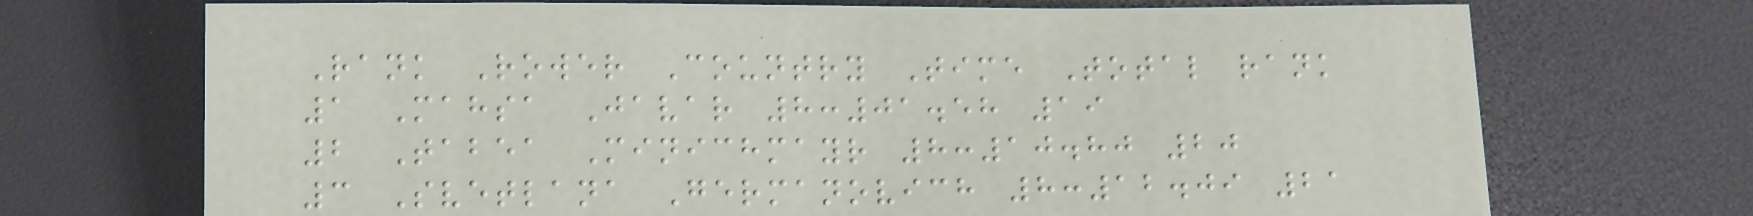Rank Rower Country Time Total rank
1 Mahsa Javar 8:01.58 19
2 Tabea Minichmayr 8:10.80 20
3 Svetlana Germanovich 8:12.09 21
